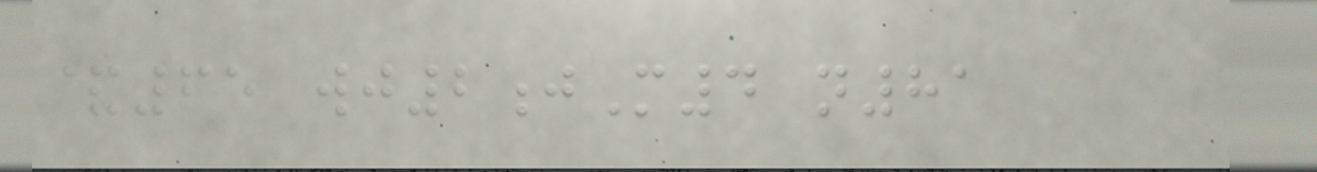&65 wj2jM4 n81
